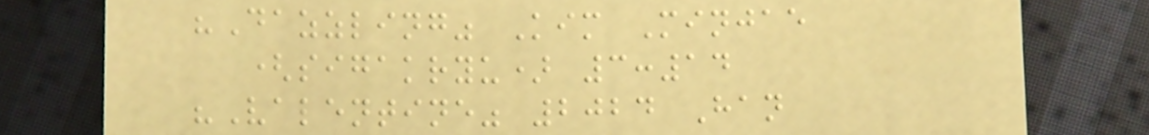"Dazzling" Kim Minjae
(sigakryu) 3:14
"Valentine" 2024 Han
